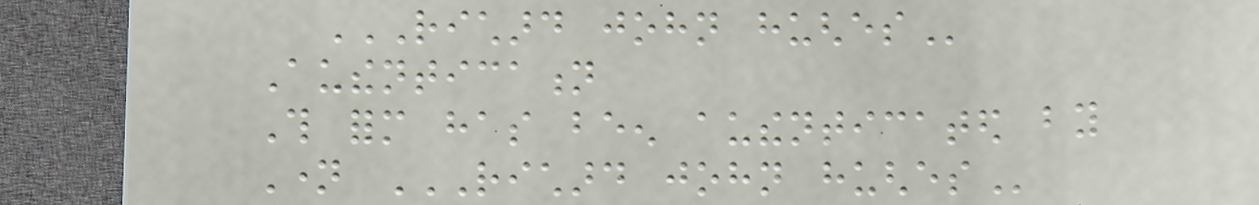RICHARD JOHN HUGHES
Authentication
This form has been authenticated by
Name RICHARD JOHN HUGHES
